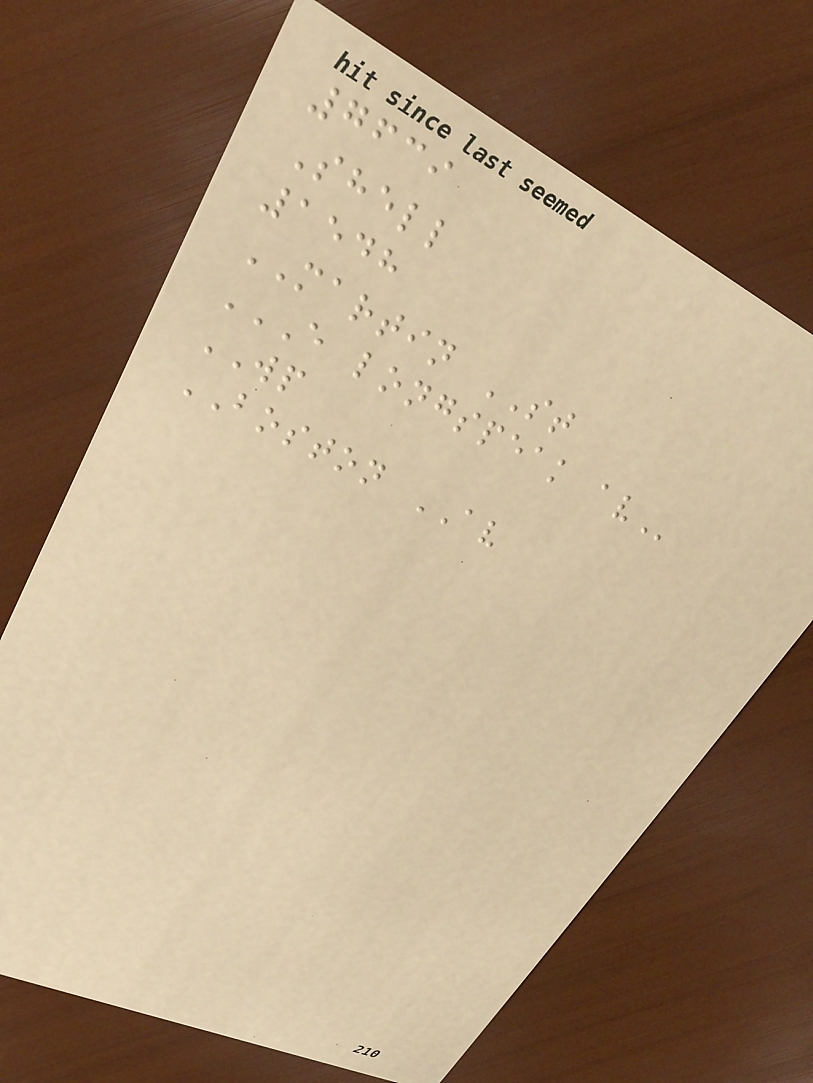7639
Shell
1548
MARTIN ST
E LONGSPEAK AV
WP
BOSTON AV
